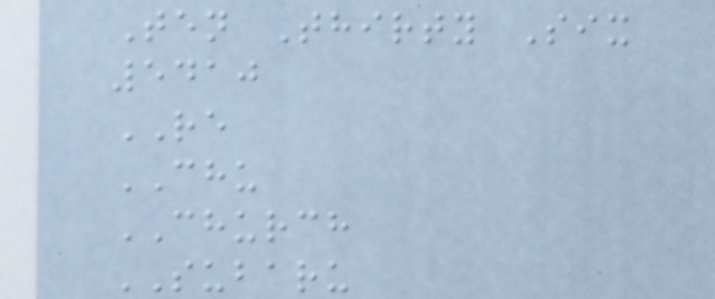Ten Thirty Six
5410
RE
CHU
CHURCH
SUBARU
